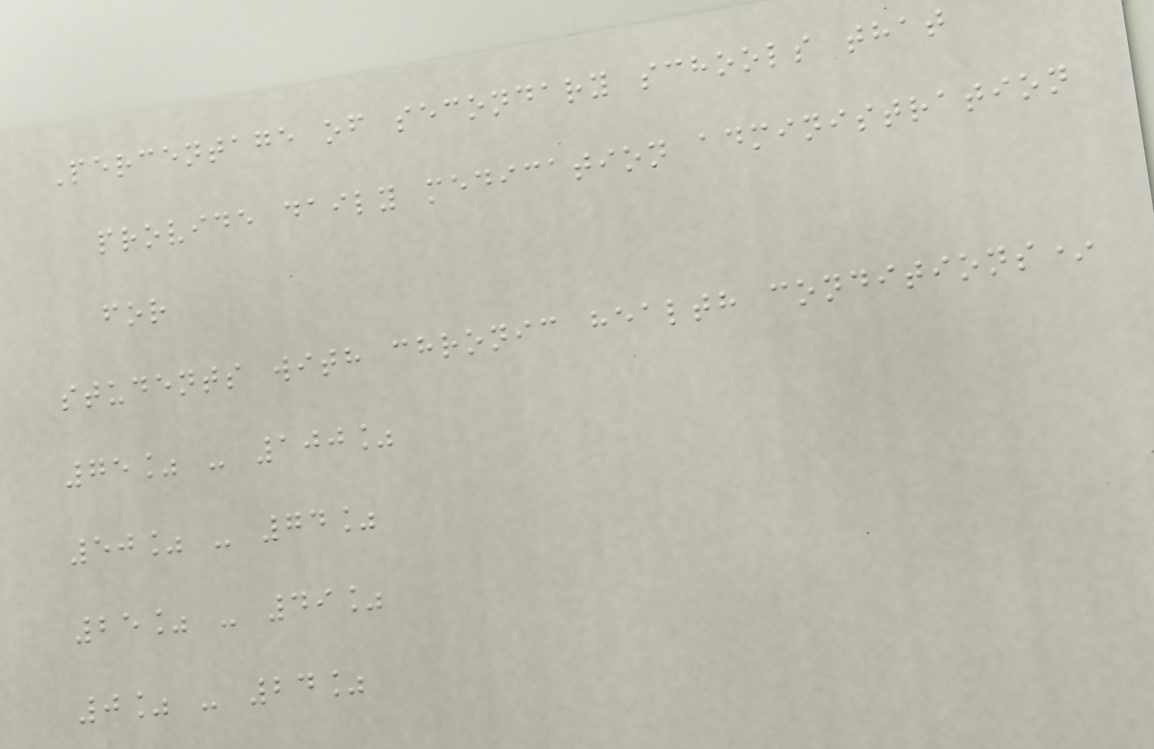Percentage of secondary schools that
provide daily medication administration
for
students with chronic health conditions*
75% - 100%
50% - 74%
25% - 49%
0% - 24%
